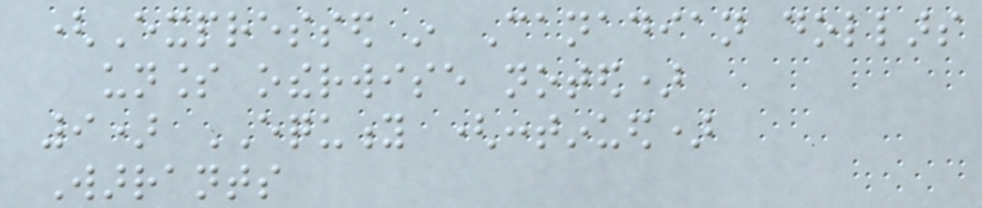(Expressed in Canadian dollars
unless otherwise noted)
9) EQUITY (continued)
Warrants
